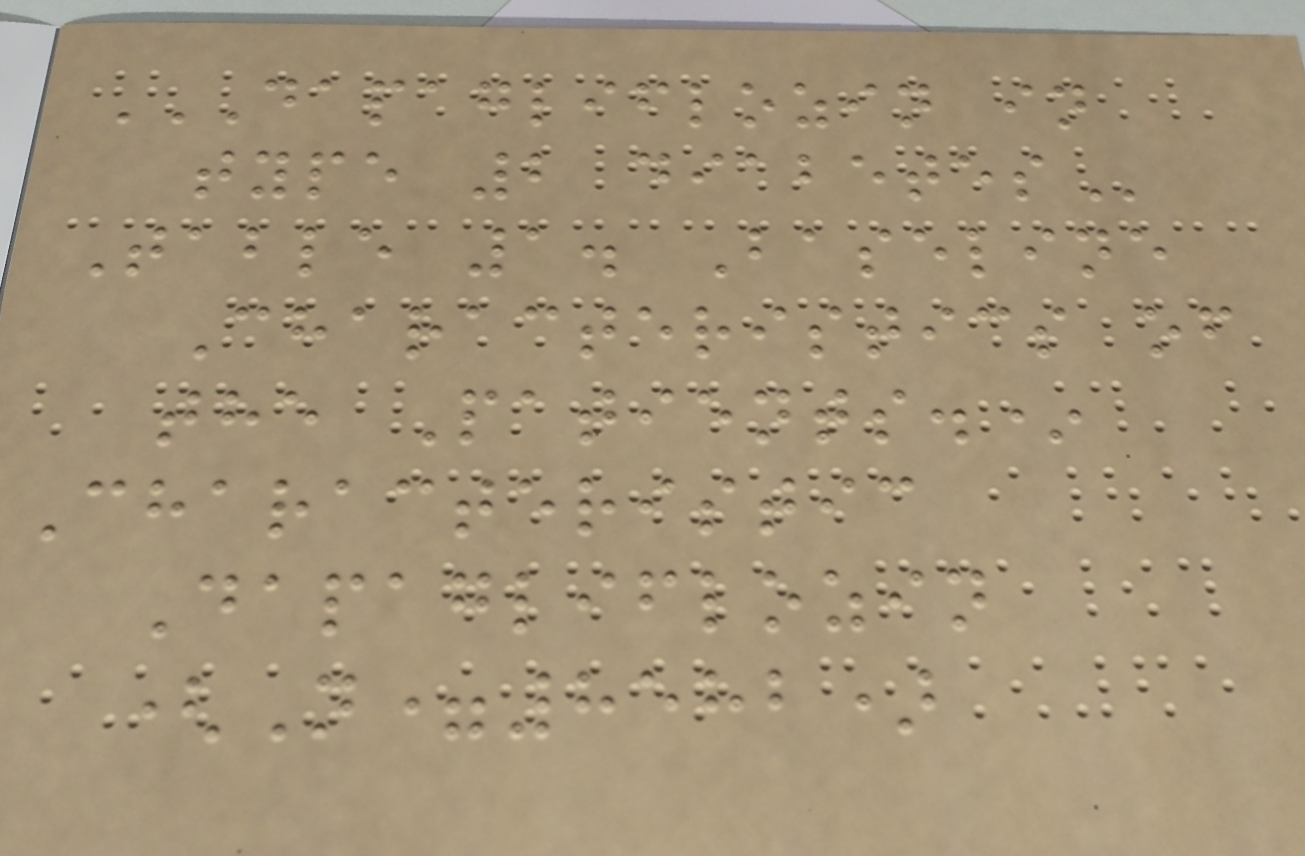DAPAGLIFLOZIN IN
TYPE 2 DIABETES
Table 1. Baseline
Characteristics of
the Patients.*
Characteristic
Dapagliflozin
(N=8582)
